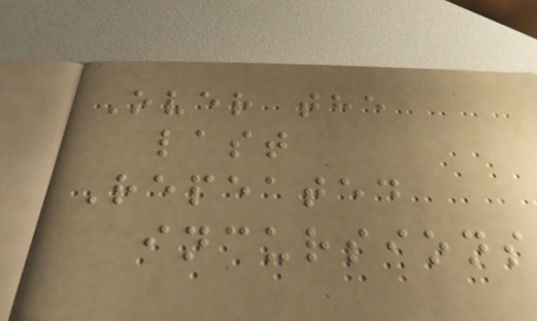Over the
last
Repeated
incursions
